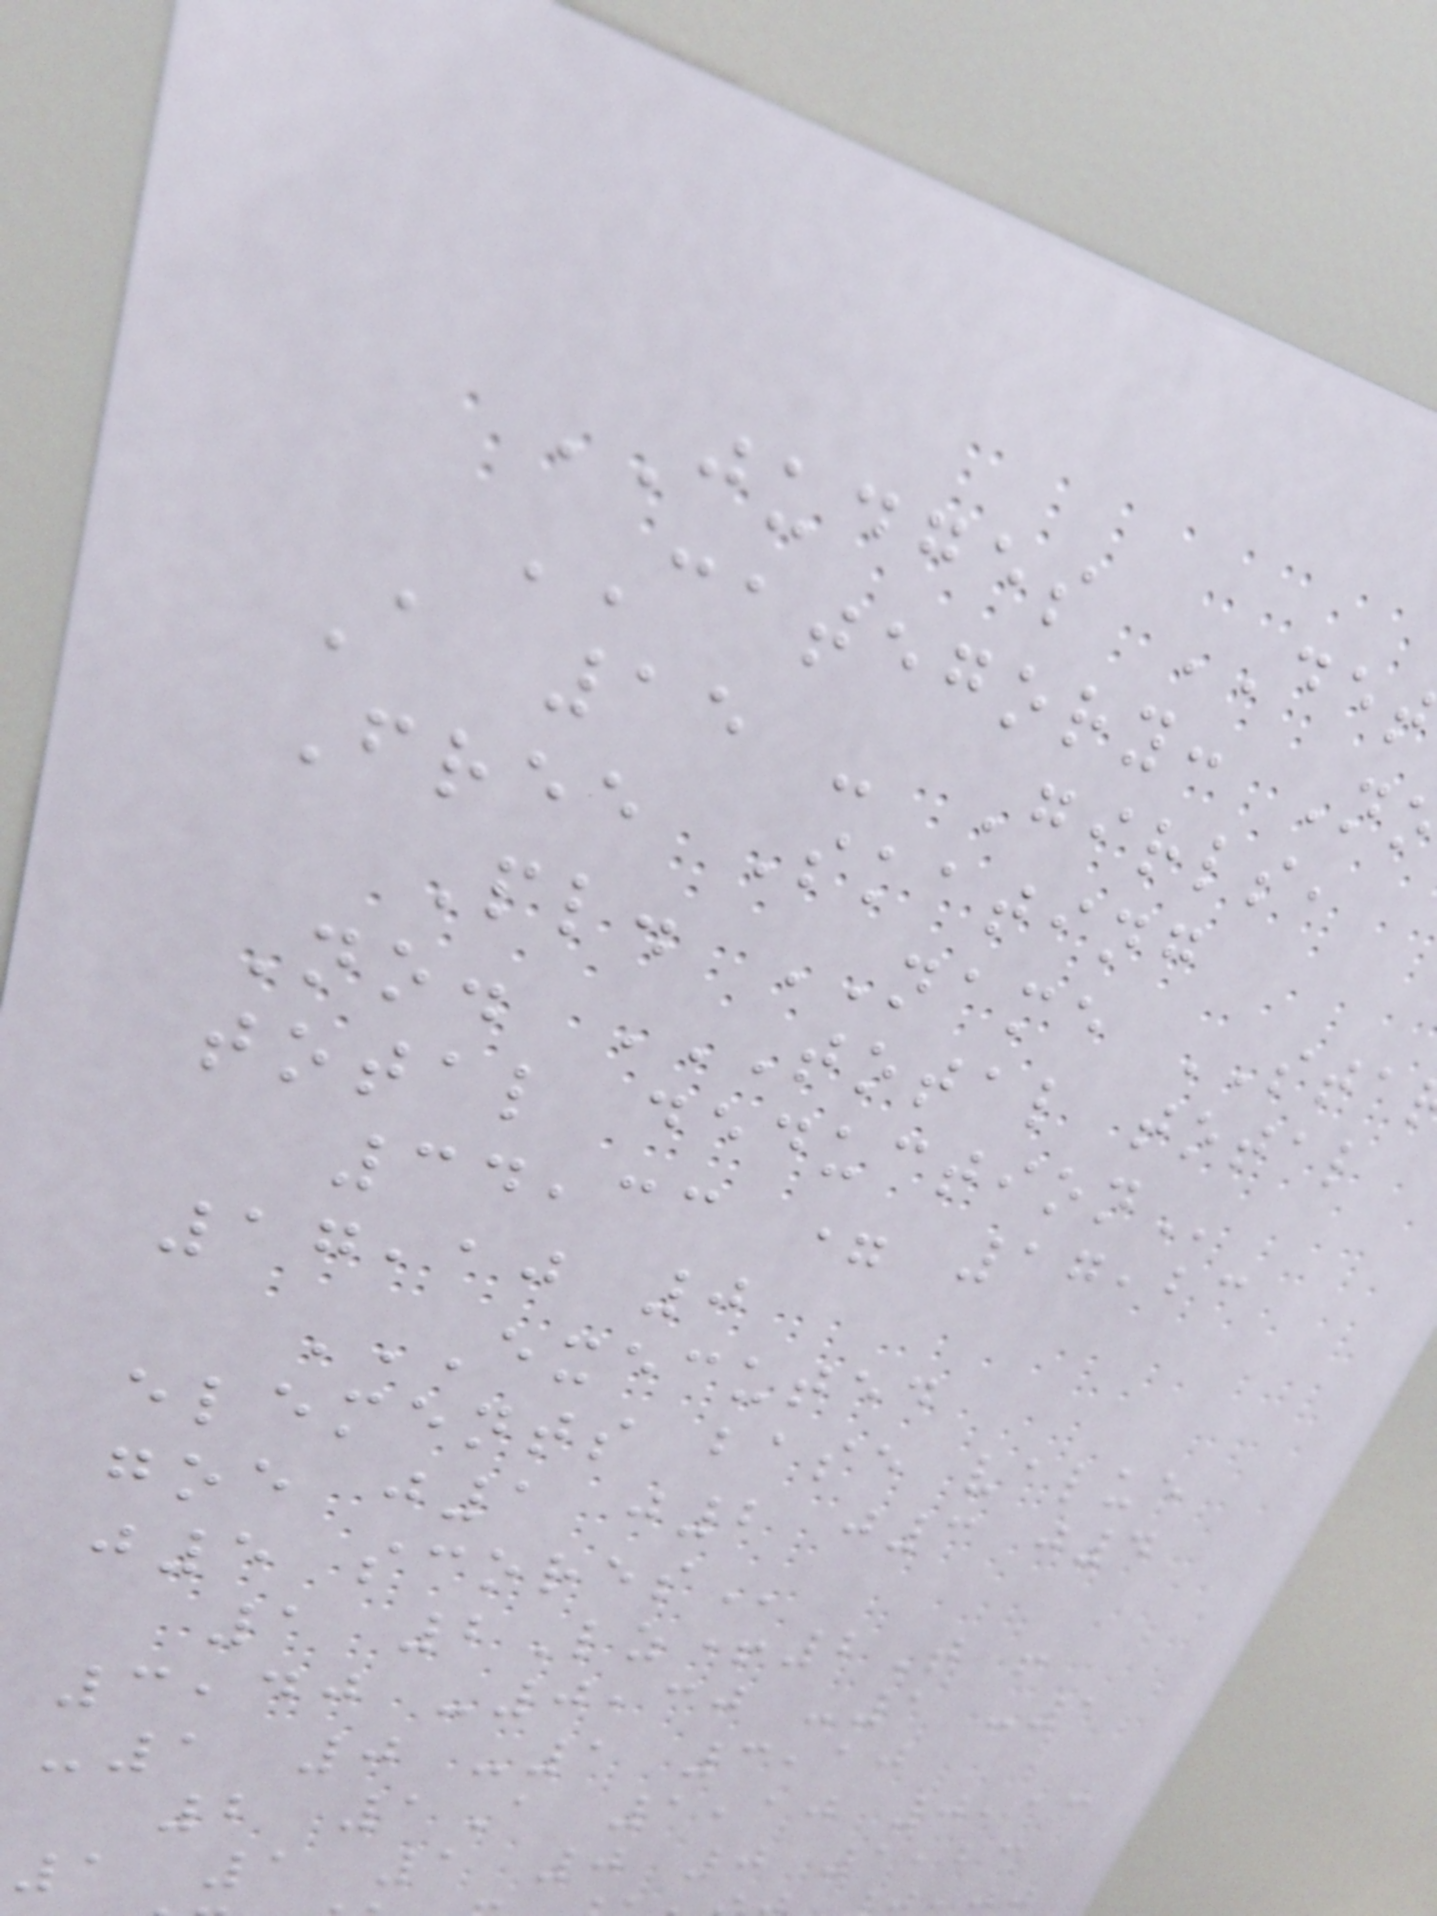JUDGES DET
CATEGORY: N
A 15 - Girls,
Free Skating
Pl. NAME STA
No. TOTAL TOTAL
total
34,33 = 17,23
17,10 0
EXECUTED
elements base value
goe j1 j2 j3 j4
1 2Lz+2T !
3,40 -0,30 -1 -1
-1 0 -1 3,10
2 1A 1,10 0,13
1 1 1 0 0 1,23
